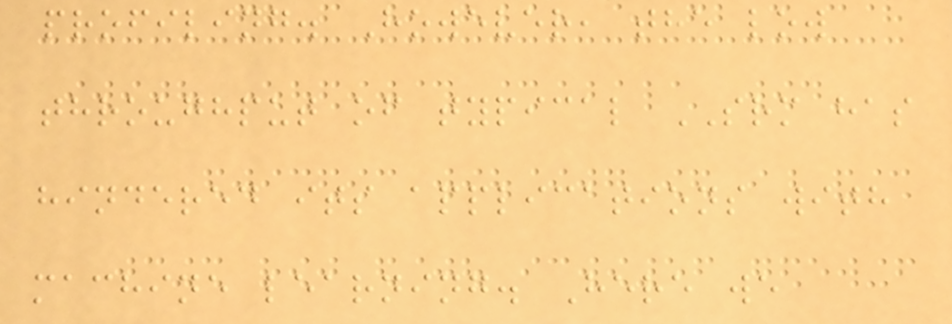profiling. However, the low
throughput of typical SRM has
hindered its applications with
machine learning. Here we
